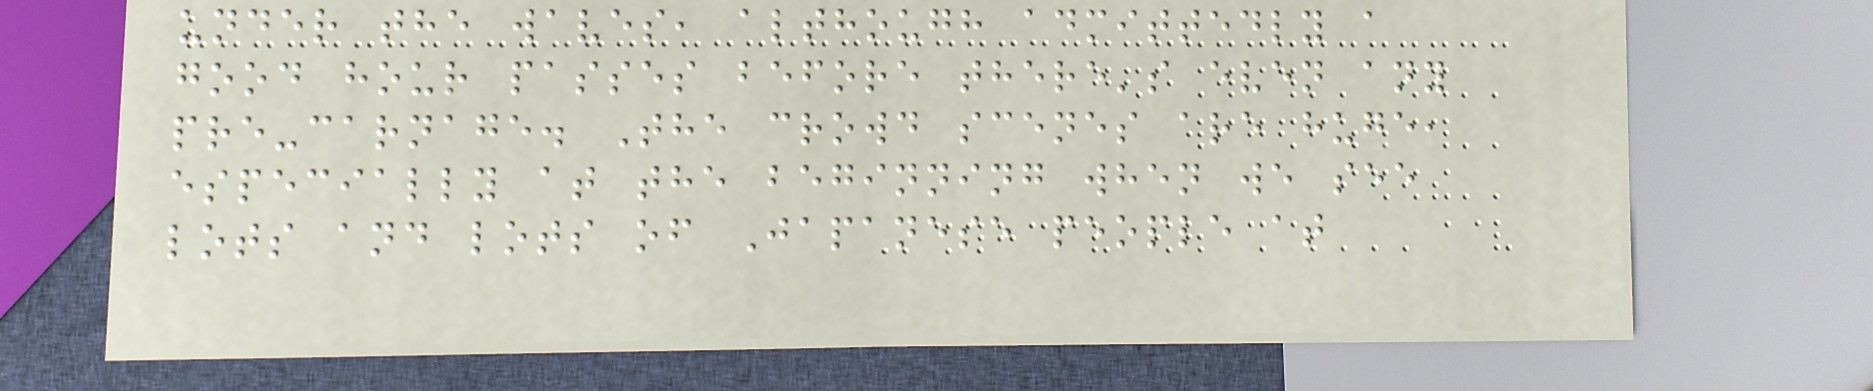under the waves, although admittedly a
good hour passes before there's even any
pre-carnage. The crowd scenes are huge,
especially at the beginning when we see
lots and lots of Japanese people at
